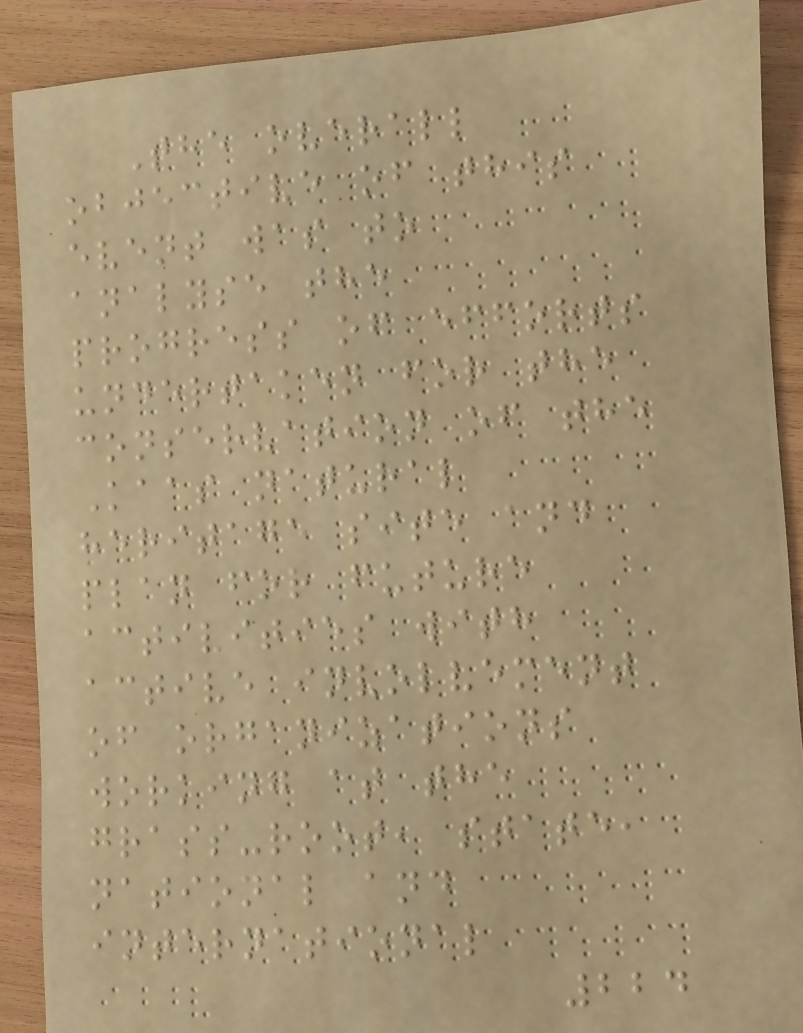The overall
objective of this
event was to
analyse the
progress of efforts
undertaken for the
conservation of the
Kaas natural
heritage site and
plan for future
activities with
active involvement
of organizations
working at the
grass-root, state,
national and
international
224
